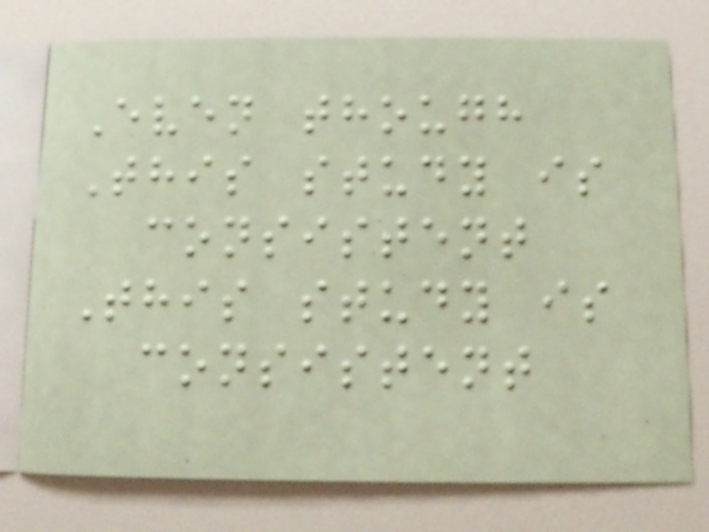Even though
This study is
consistent
This study is
consistent
